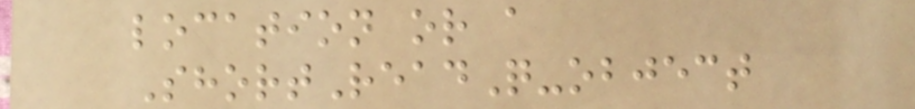location or a
ShortReadQ-object
